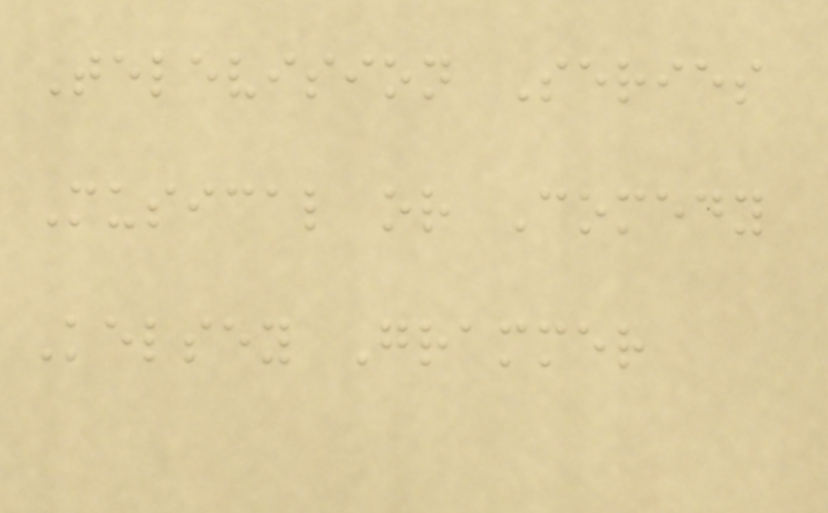Television Series
Musical or Comedy
Kelsey Grammer
